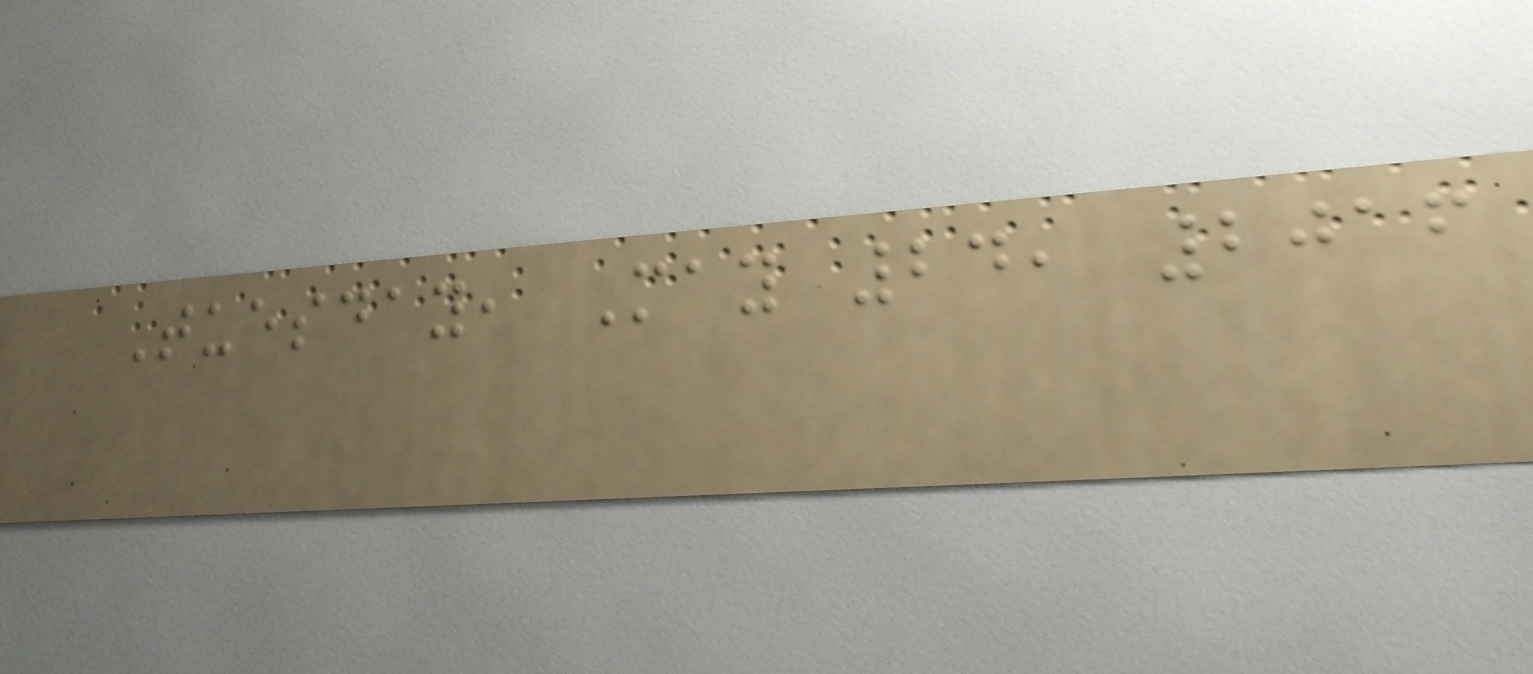Tuesday, May 24, 2016
